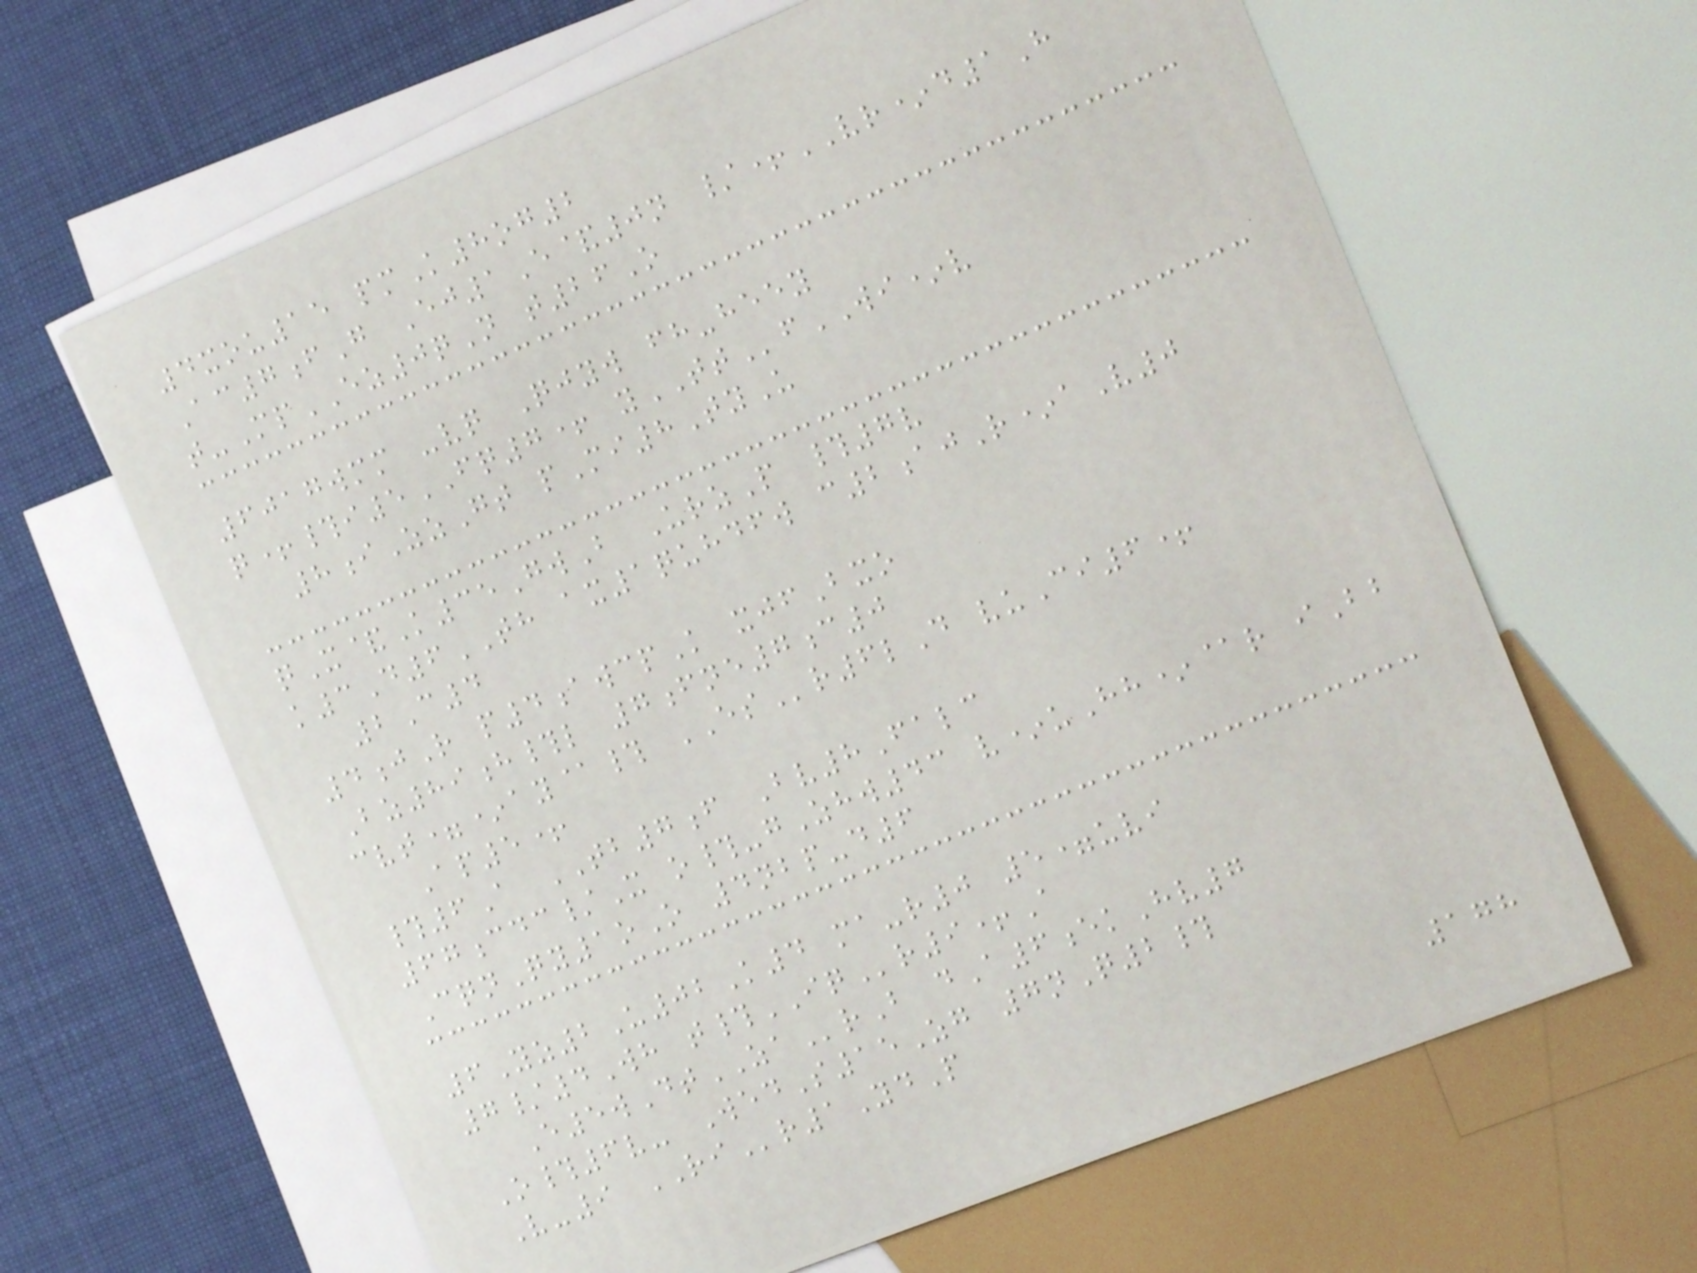4xou15 pmK8og2
Ac7fG Ej1E&0n /+VR*d1H
t-MpEZ0qN t26O
6017wmm -vq Qjyw fh-heey
q+#i5FQ7+ yTTfWI*v
8iZzGt pMi8TyU
qX&K35GwB UrzP #7v
k3D6TH ax1quhdfw c2ajR*aV0
2C4
4jR p4awcpK xjfBxo
Bz89h#l 7fne7c0
cvt=*ay@# ESr6lD vuCi6+
Ap5+
#6A TB7f Bv8Falc
67cdc/X o#-gZhw43 v*uHh*@r iBb
CqnQy1oO 4nbp-d6
6Yz2U02K4 ma-r0 5=uvi
7/4Wh t#IQr9+A
E5wDtZArB dA6ekHv7
O#6v- WedS15Zg 7nQ2#
V-9 RIr1YdP
178
